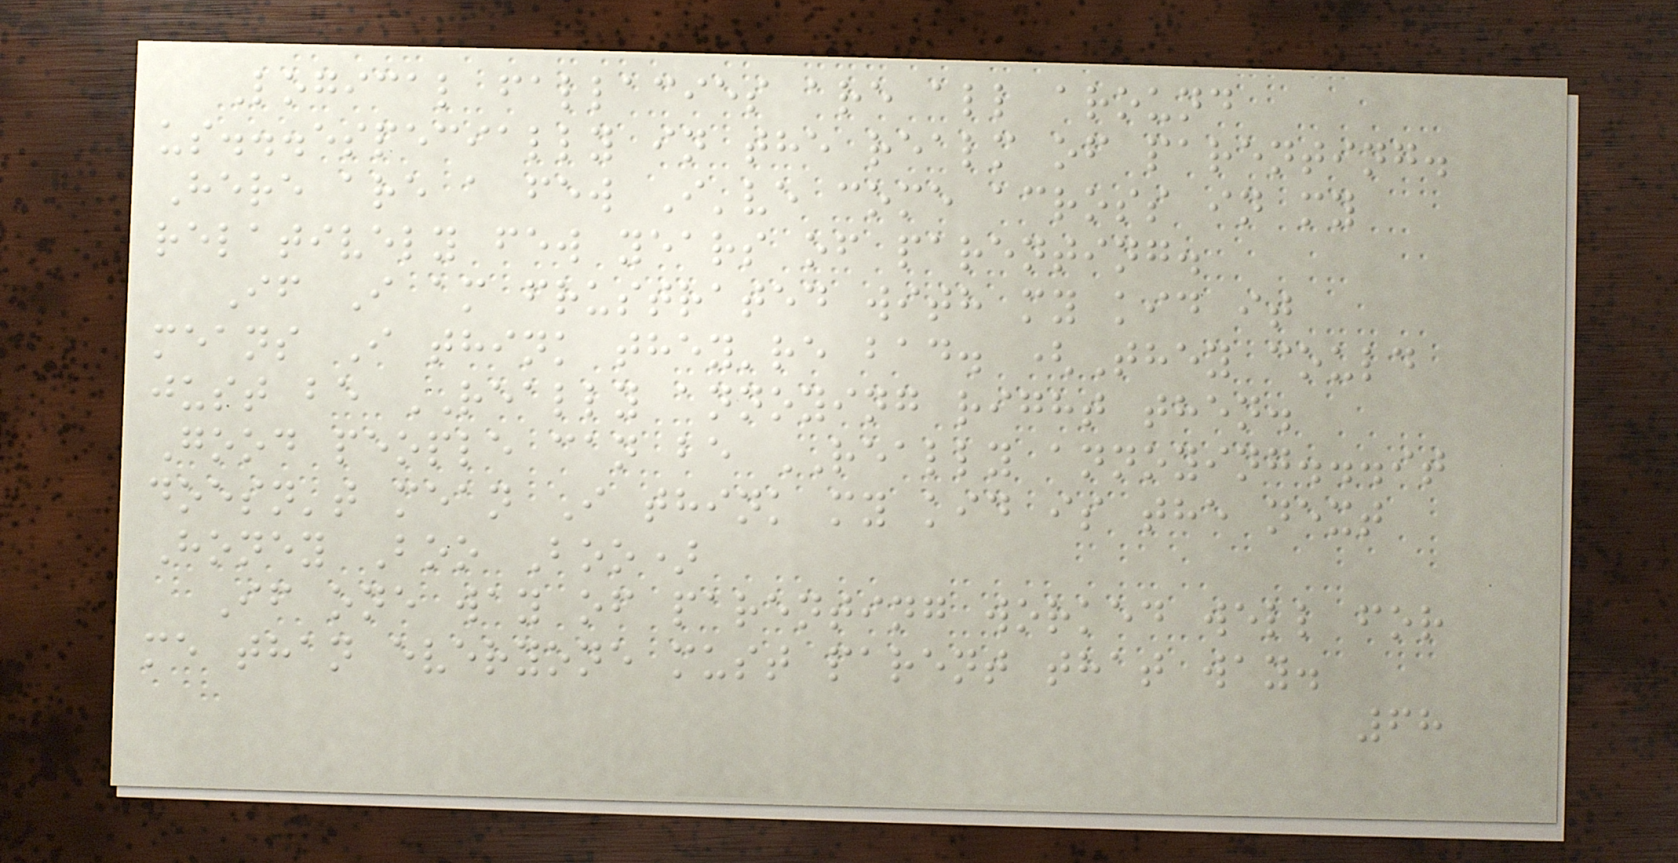Logical fallacies are all around
us...especially in the realm of parenting.
Here are a few I've come across in my
relatively few years of parenting.
If I am frustrated with my kid it
means I think they're bad. (They could
just be REALLY annoying right then.
Good people can be REALLY annoying...it
doesn't mean I think my kid is the next
Honey Boo Boo)
If one way of parenting worked well for
me than everyone must parent that way.
68
